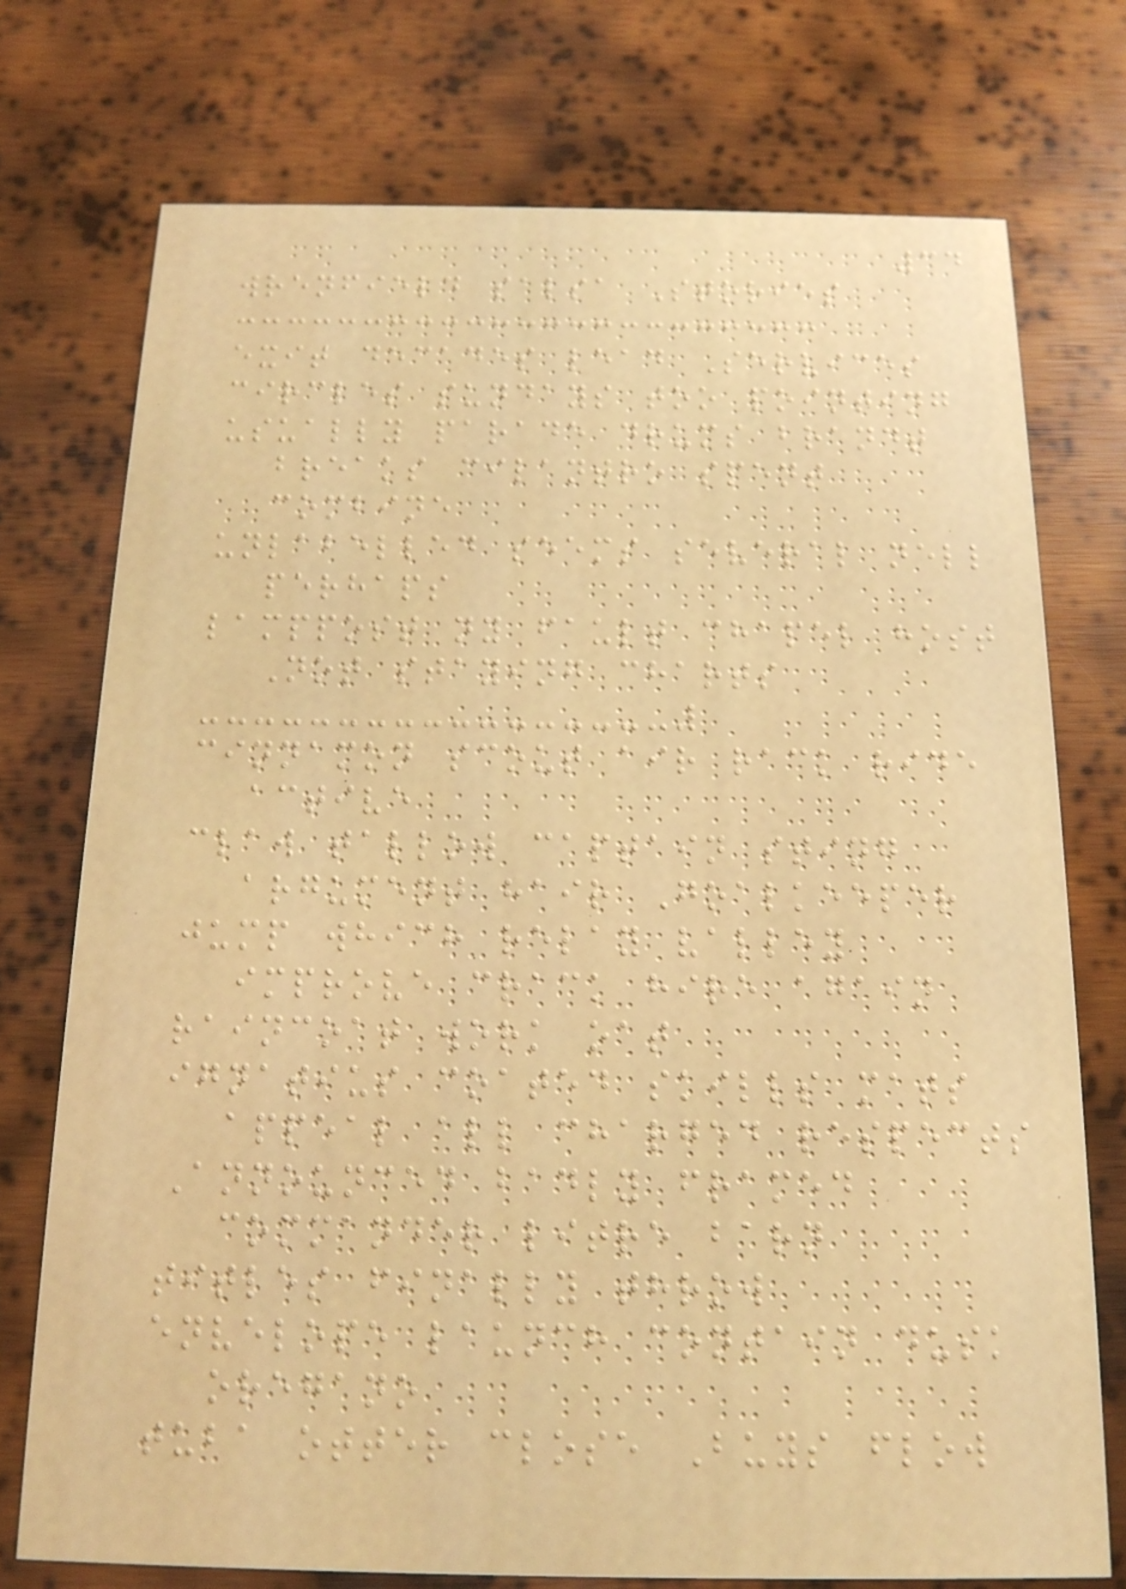34
wrenfield salsa Stories
exit decades lead Services
circles sundays too pointing
usually parade drums brandt
breaks cilantro spent
combine
unlabelled seems several nell
perhaps
lamppost ny fault chapel host
Not staying charts
cinnamon scout air rack ride
active
claw tallow captain sting
argument hair Goalkeeper
jump which relay valley
improve crack hire again
raincoat work oat
ignatius coated skills mats
appeal all charged respects
Announced badly framed
commander litre barn
titles finally throw
envelope launch contain dusk
oregano
tuba otter close Buys flow
